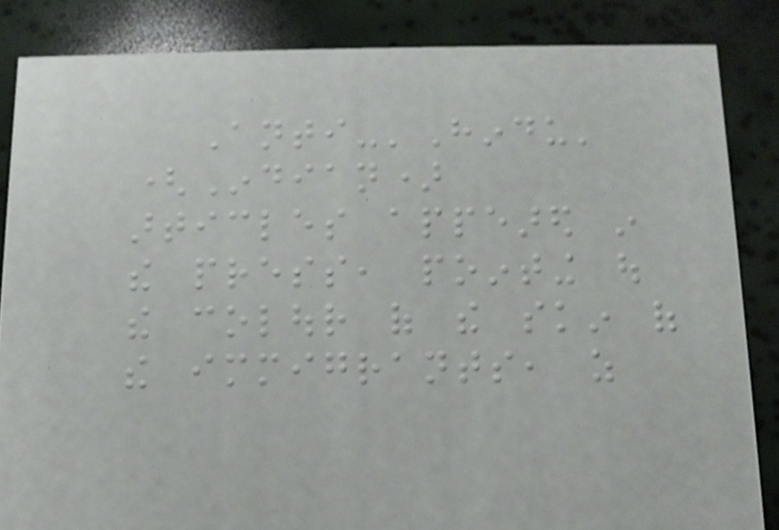Anti-'Hindu'
(Indian)
articles appeared in
the press, pointing out
the colour of the skin of
the immigrants, as
